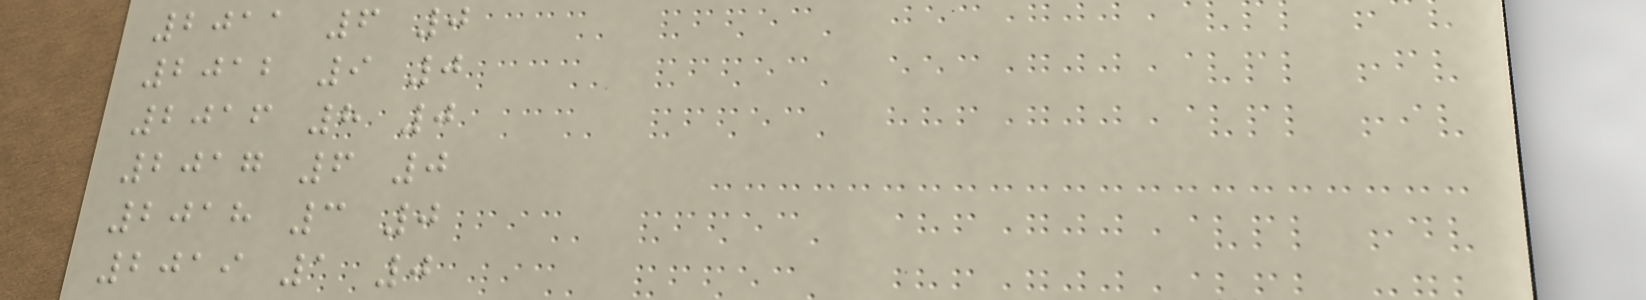2011 6 0
2012 9 0
2016 8 0
2017 6 0
2018 3 0
2019 1 0
